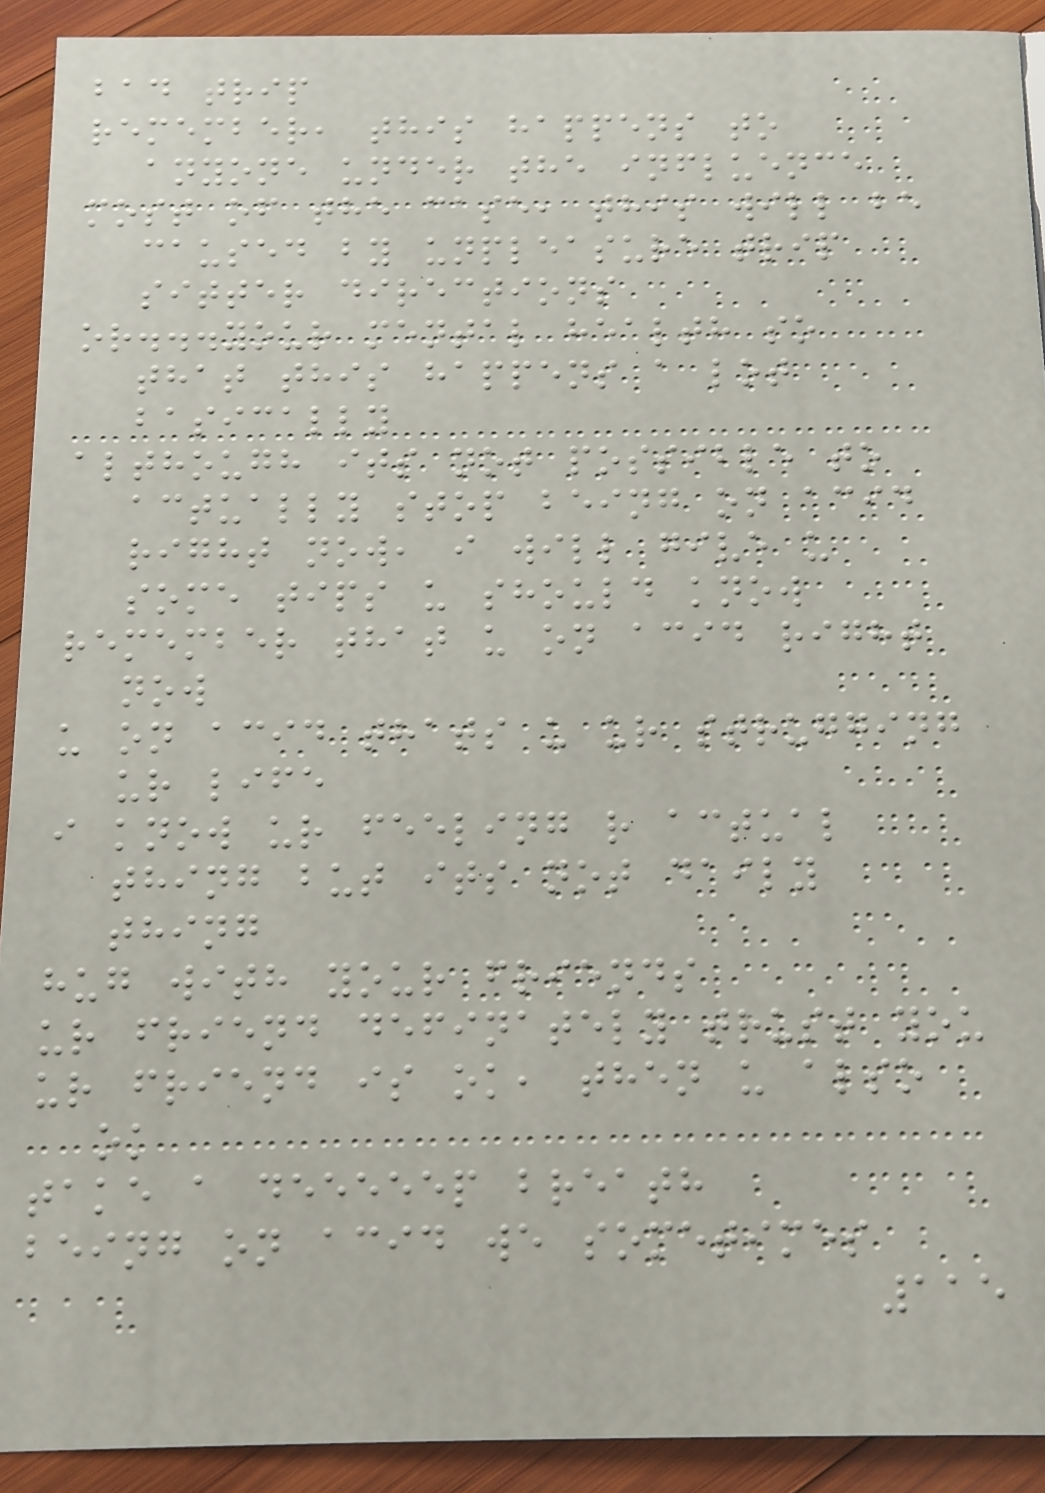bad trip
remember, this happens to
anyone under the influence
most of the case, this will be
caused by unpleasure trip
sitter directions
or...your mental health so
that this happens a lot
basically
although its not possible to
actually stop being on acid
right now, i will give u
some tips u should know
remember that u on acid right
now
u on acid thats u ur strugging
ur life
i know ur feeling r actual
thing but its not daily
thing
hug with your friends
ur friend definately trust you
ur friend is ok, then u also
ok
take a deeeeep breath
being on acid we sometimes
115
